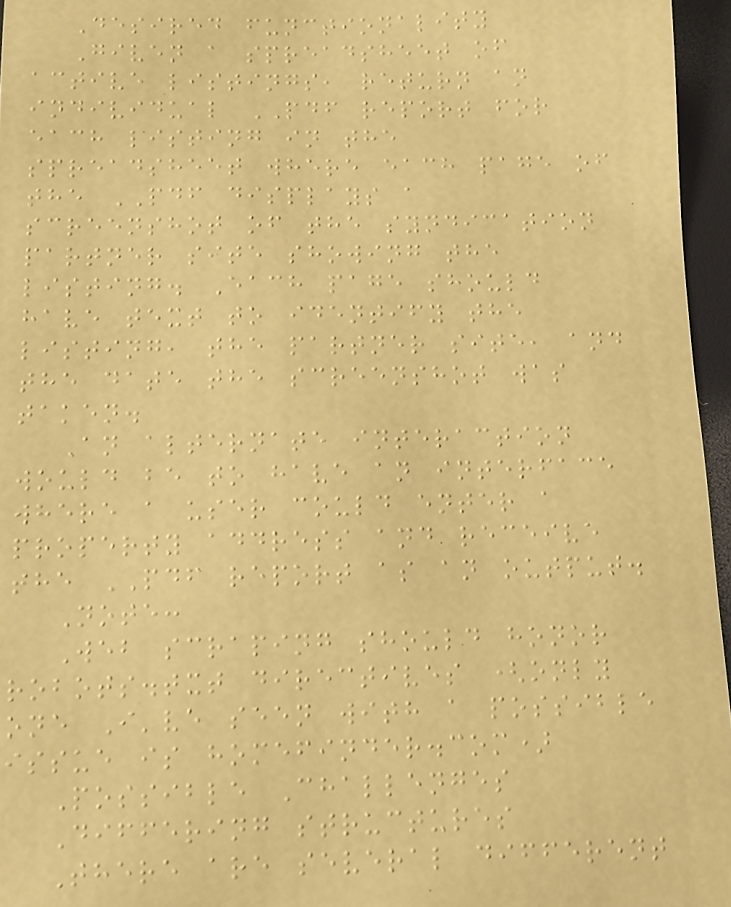Desired functionality
Given a spreadsheet of
active listings, return an
individual PDF report for
each listing in the
spreadsheet where each page of
the PDF displays a
screenshot of the syndication
partner site showing the
listing. Each page should
have text to identify the
listing, the partner site, and
the date the screenshot was
taken.
An alternate interaction
would be to have an interface
where a user could enter a
property address and receive
the PDF report as an output.
Note:
Web scraping should honor
robots.txt directives (only
one I've seen with a possible
issue is homefinder.com)
Possible Challenges
Differing structures
There are several different
